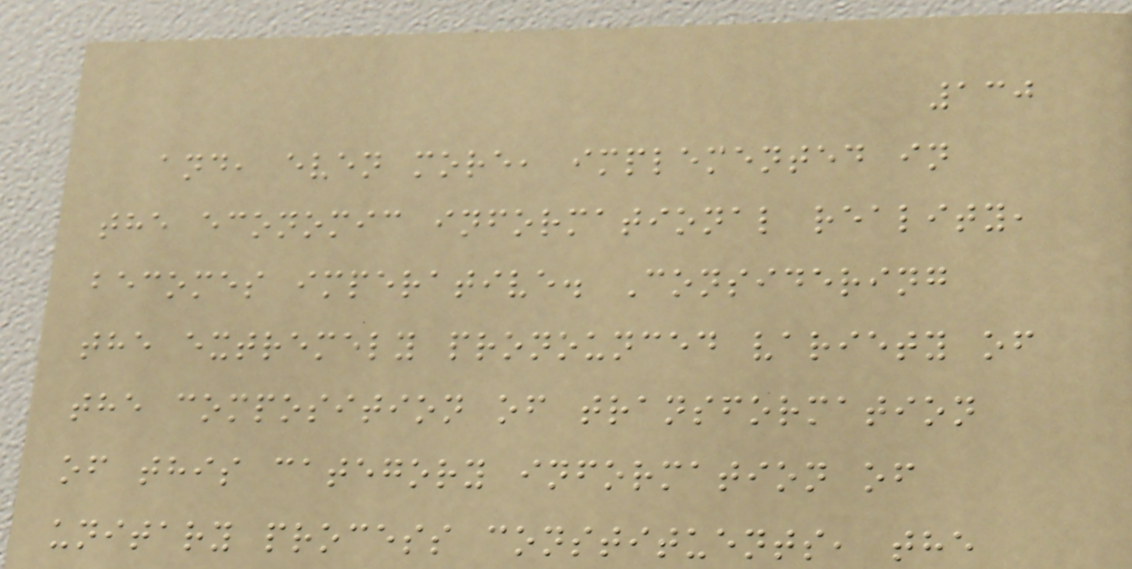130
and, even more, implemented in
the economic informational reality,
becomes imperative. Considering
the extremely pronounced variety of
the composition of transformation
of this category information of
unitary process constituents, the
